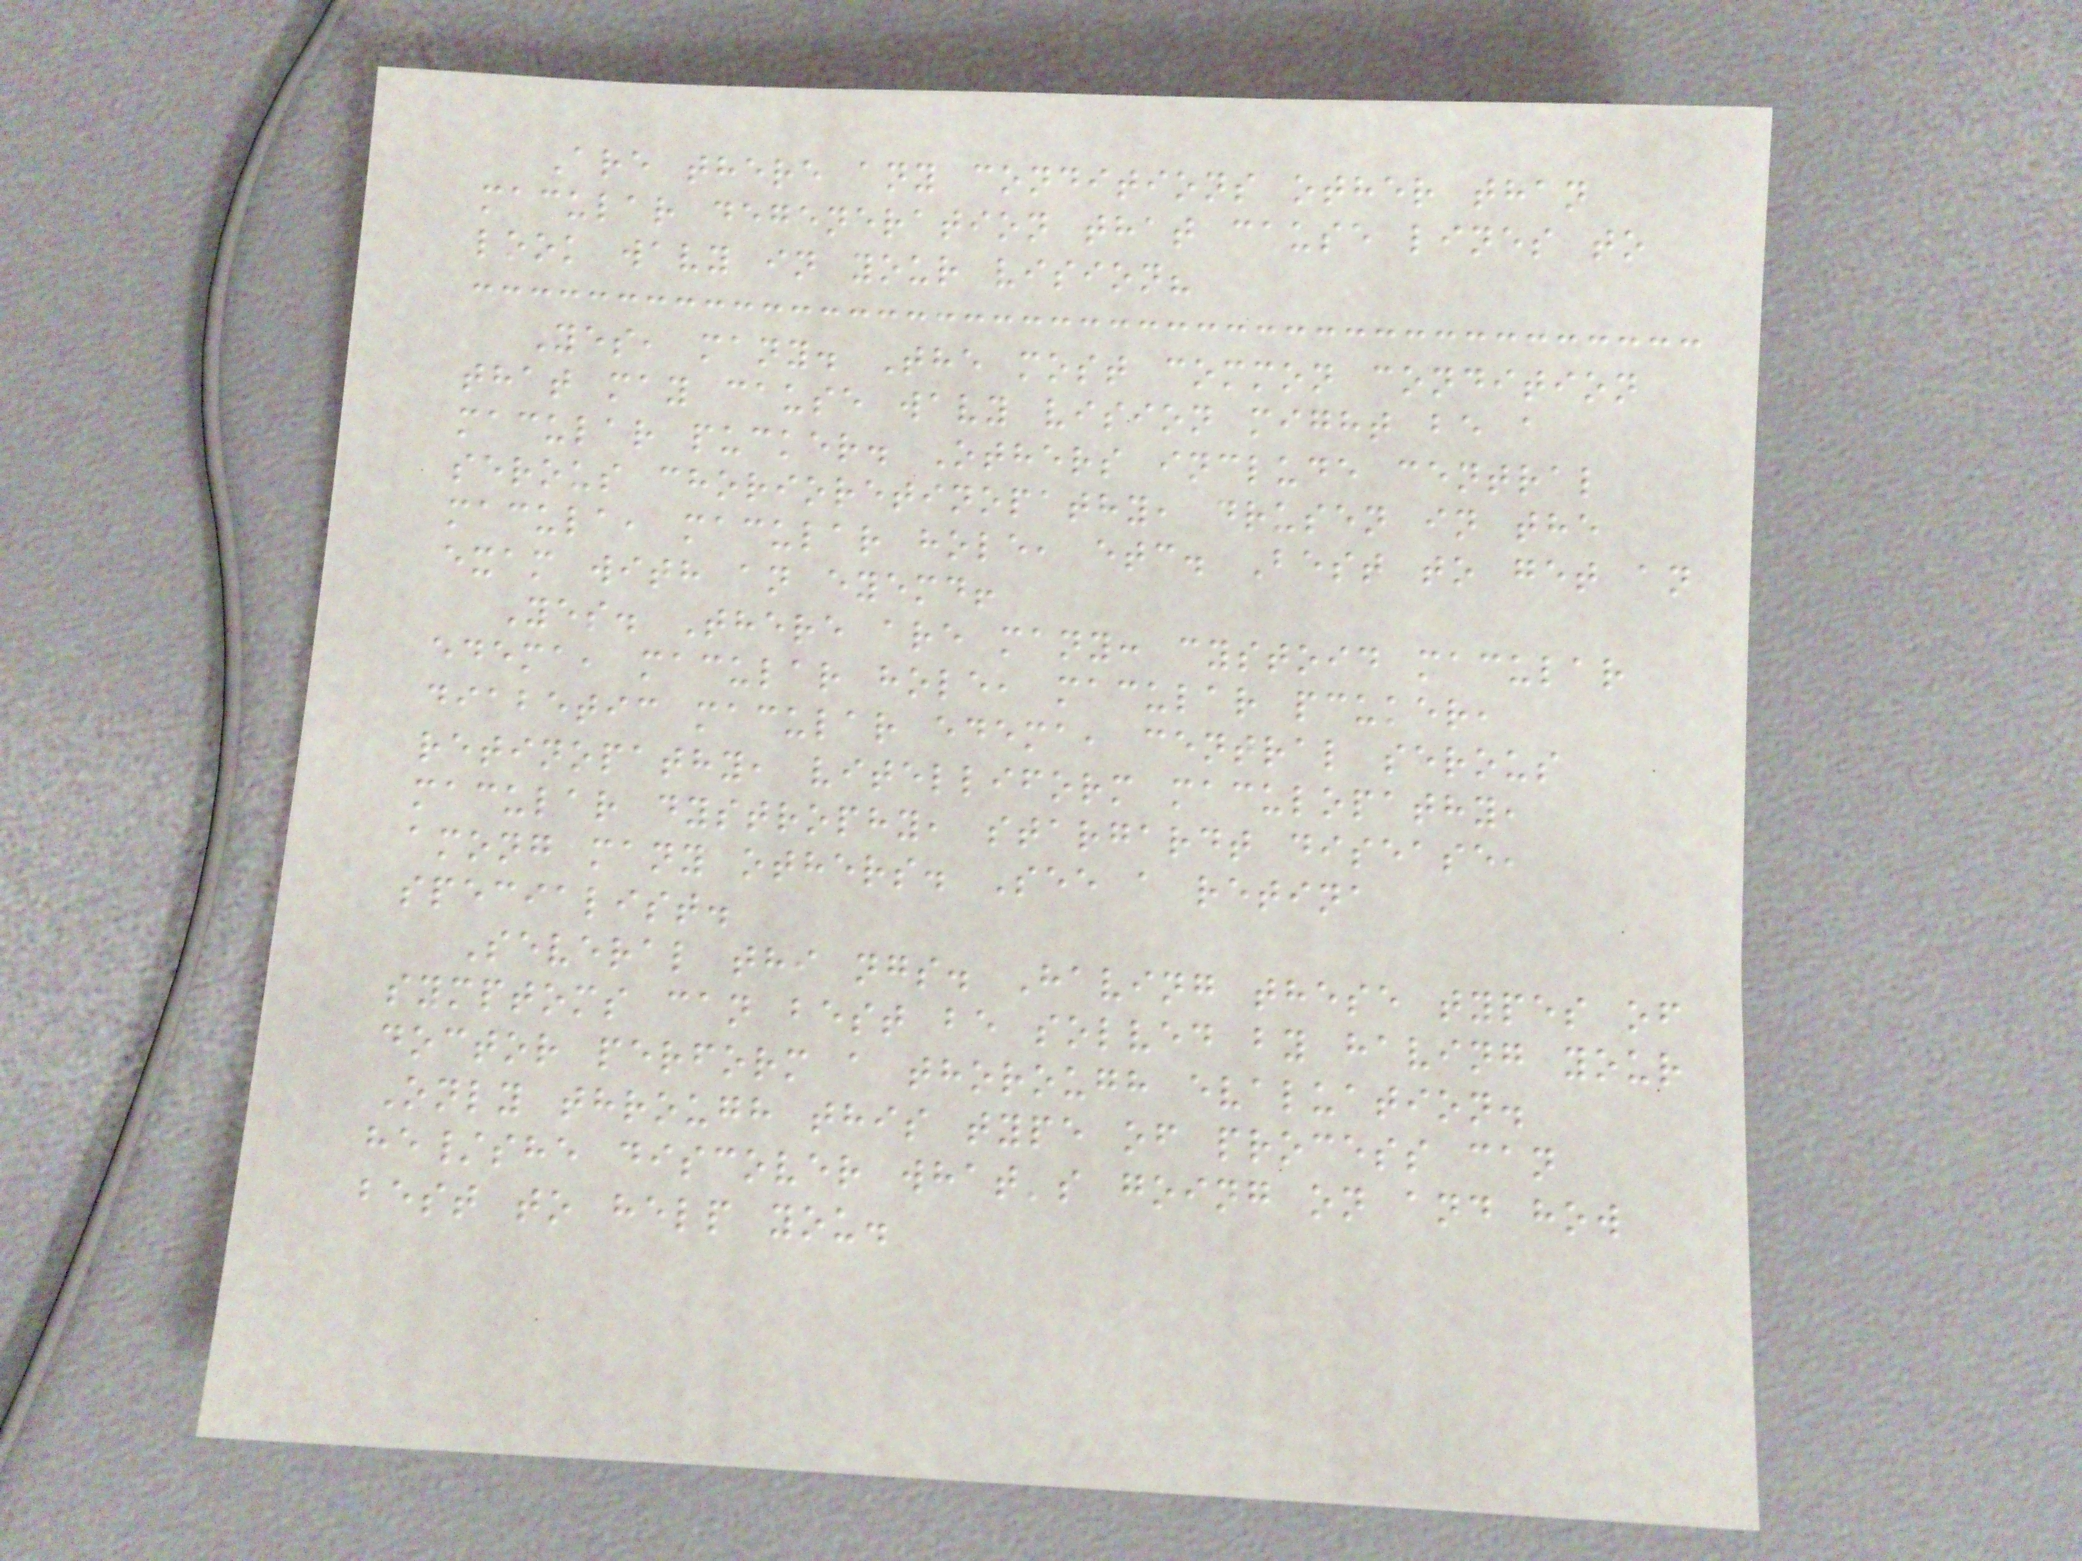Are there any conditions other than
macular degeneration that cause lines to
look wavy in your vision?
Yes, many. The most common condition
that may cause wavy vision might be a
macular pucker. Others include central
serous chorioretinopathy, drusen in the
macula, macular hole, etc. Best to get an
exam with an eyemd!
Yes. There are many: cystoid macular
edema, macular hole, macular pcuker,
diabetic macular edema, central serous
retinopathy, vitelliform maculopathy,
macular dystrophy, stargardt disease,
among many others. See a retina
specialist.
Several thi ngs. Having these types of
symptoms can best be solved by having your
doctor perform a thorough evaluation.
Only through this type of process can
he/she discover what's going on and how
best to help you.
